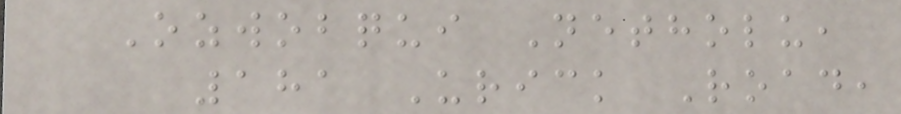Ozwobqui Netholu,
181 Urick Road,
